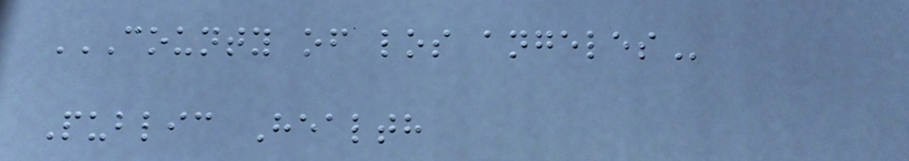COUNTY OF LOS ANGELES
Public Health
